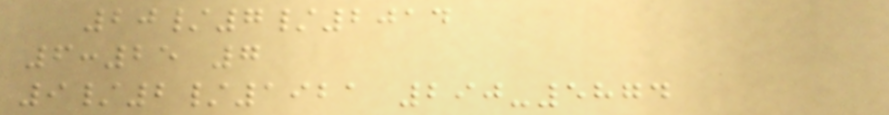20/7/2014
6:25 7
9/2/1921 290-5874
